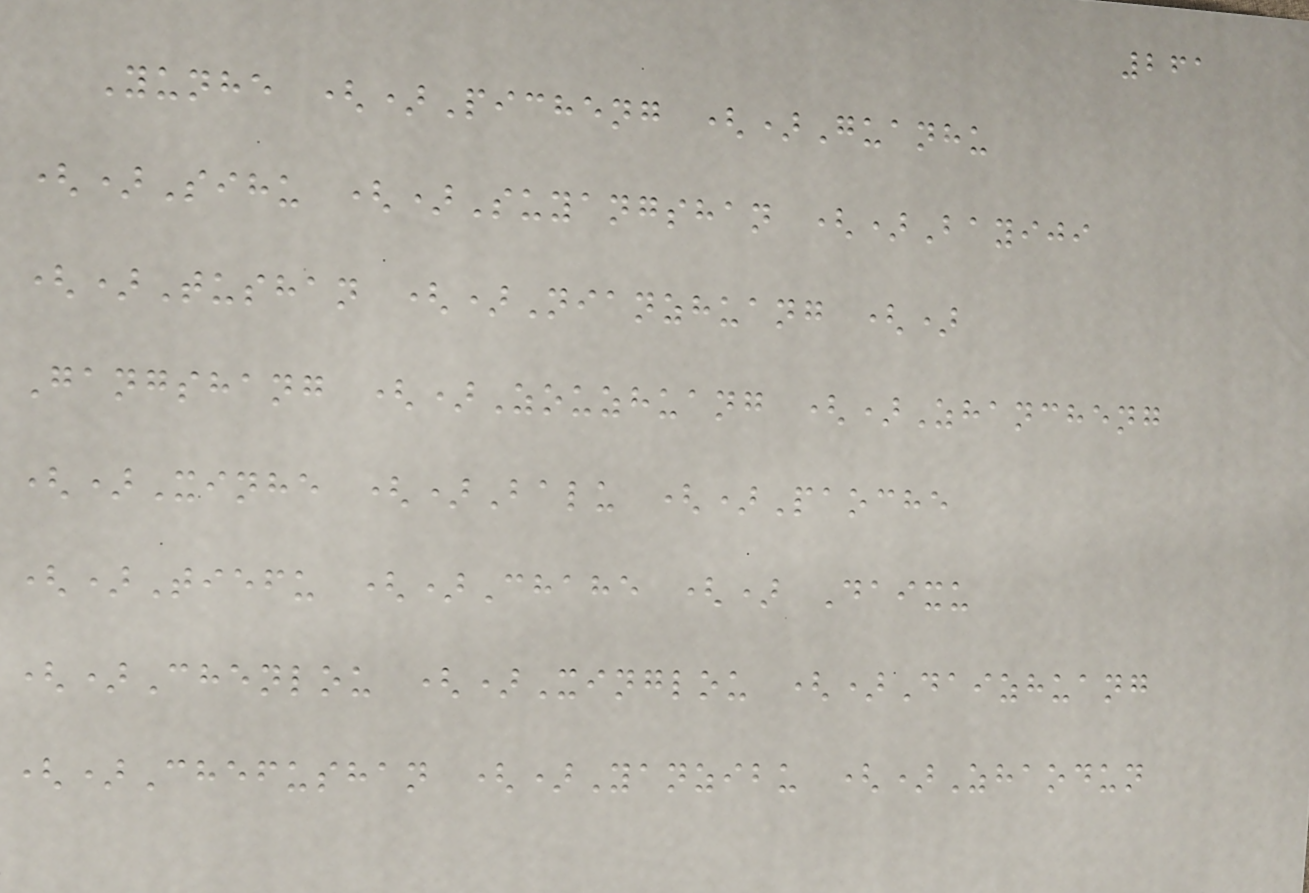261
Yunhe ()Picheng ()Guanhu
()Sihu ()Suyangshan ()Bayiji
()Tushan ()Nianzhuang ()
Gangshang ()Zouzhuang ()Zhancheng
()Xinhe ()Balu ()Paoche
()Tiefu ()Chahe () Daixu
()Chenlou ()Xinglou ()Daizhuang
()Chefushan ()Yanzibu ()Zhaodun
